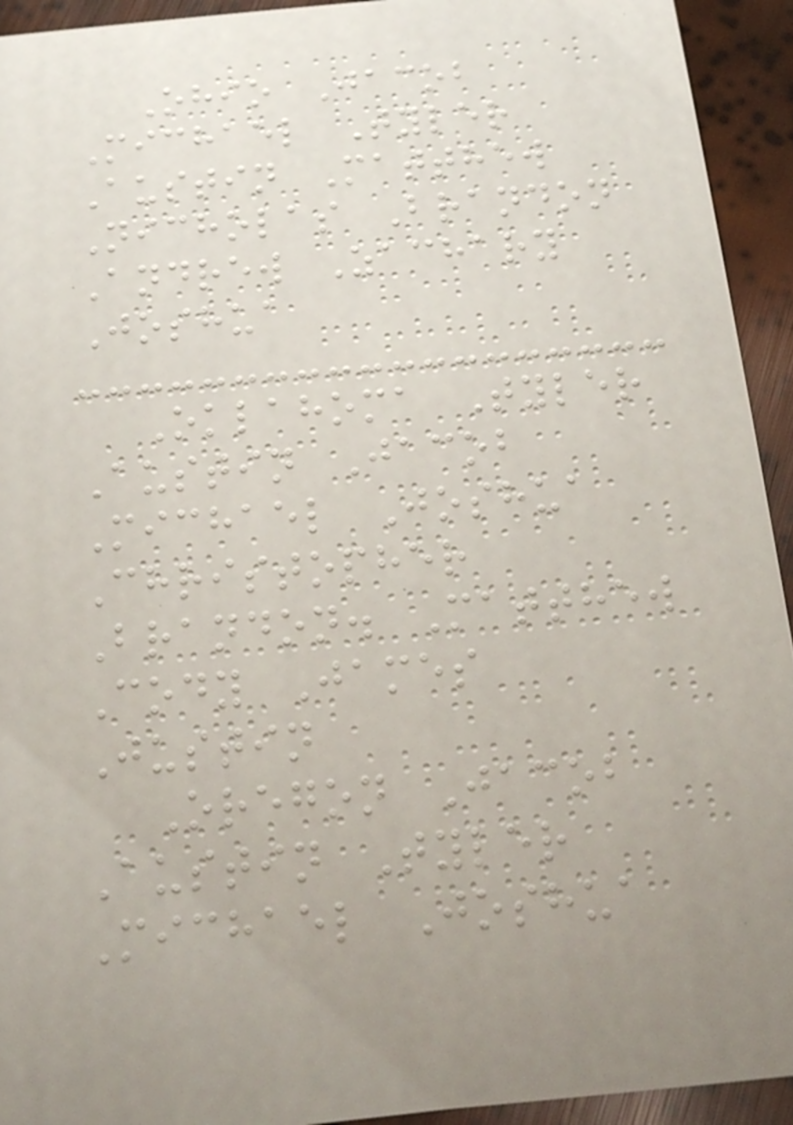Ohio Jacob
Michael Tyler
Austin Matthew
Nicholas Brandon
Andrew Zachary
Joshua
Oklahoma Tyler
Austin Jacob
Michael Joshua
Christopher
Brandon. Matthew
Cody James
Justin
Oregon Jacob
Austin Tyler
Michael Joshua
